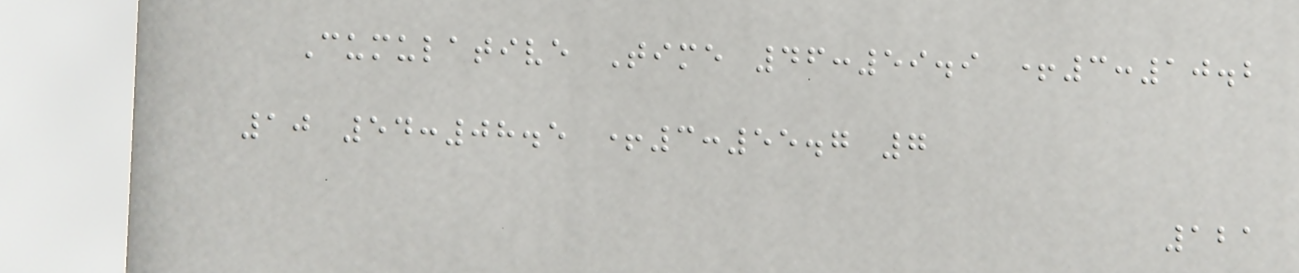Cumulative Time 46:59.9 +3:10.2
10 54:08.5 +3:55.7 7
121
